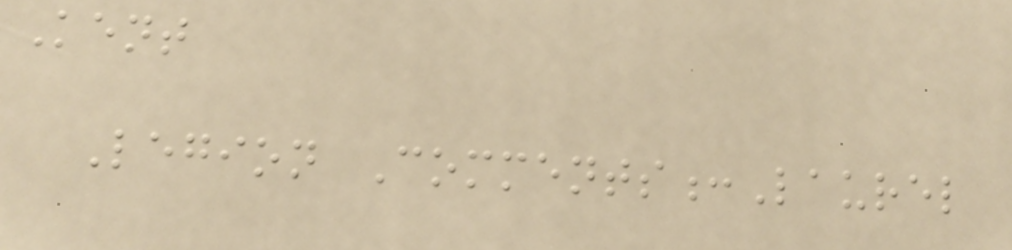Kent
Legion Comments:Laurel
